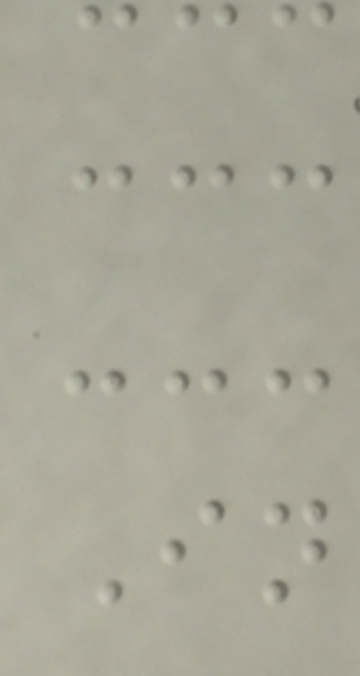In
